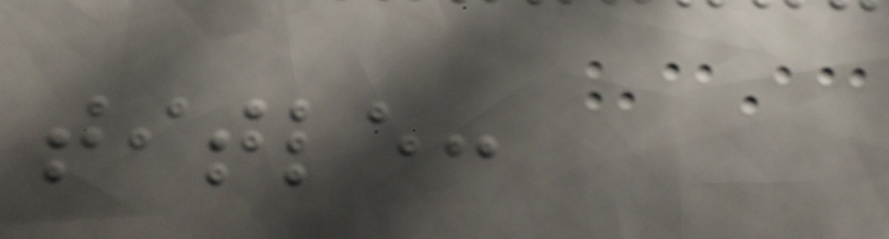title:
